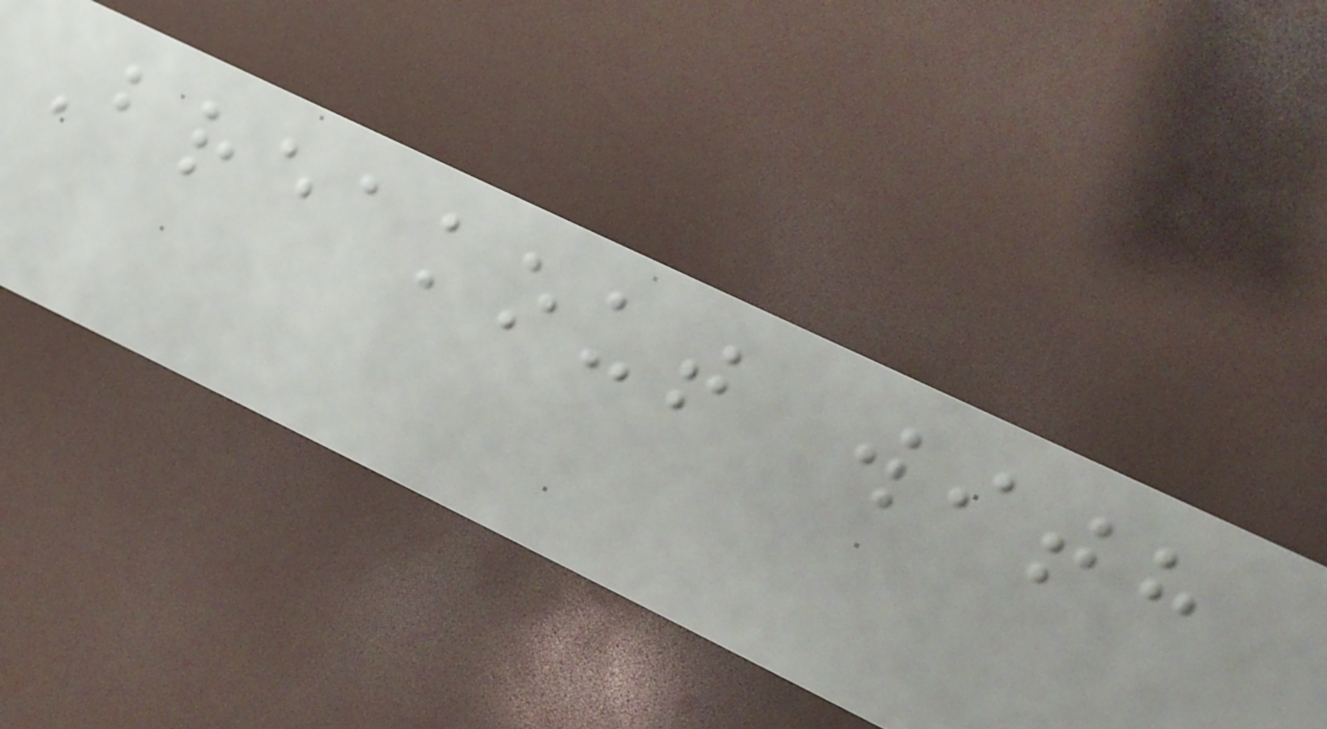Breakout with
